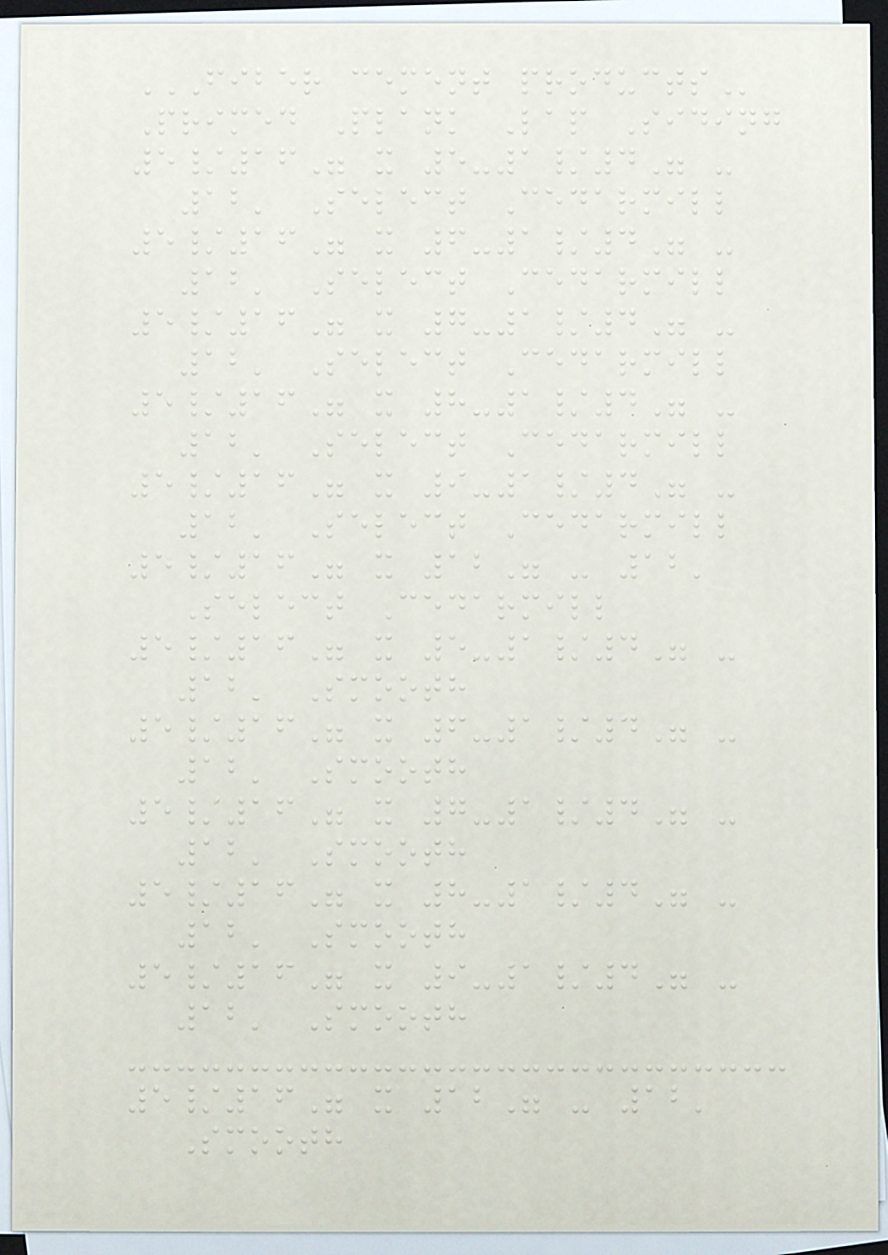FIBER CEMENT PRODUCTS
Primed Plank Lap Siding
5/16" x 5-1/4" -
12' Select Cedarmill
5/16" x 6-1/4" -
12' Select Cedarmill
5/16" x 7-1/4" -
12' Select Cedarmill
5/16" x 8-1/4" -
12' Select Cedarmill
5/16" x 9-1/4" -
12' Select Cedarmill
5/16" x 12" - 12'
Select Cedarmill
5/16" x 5-1/4" -
12' Smooth
5/16" x 6-1/4" -
12' Smooth
5/16" x 7-1/4" -
12' Smooth
5/16" x 8-1/4" -
12' Smooth
5/16" x 9-1/4" -
12' Smooth
5/16" x 12" - 12'
Smooth
